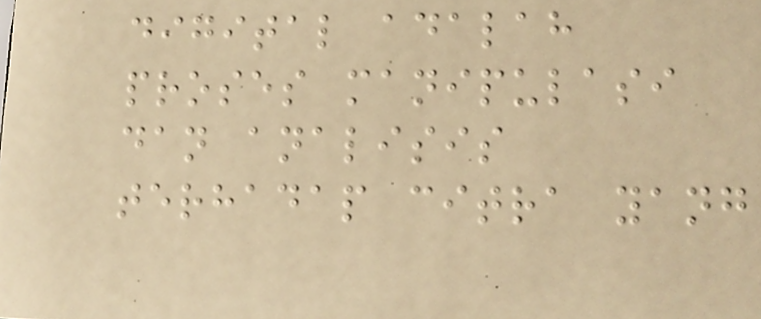digital adalah
proses manipulasi
dan analisis
terhadap citra yang
